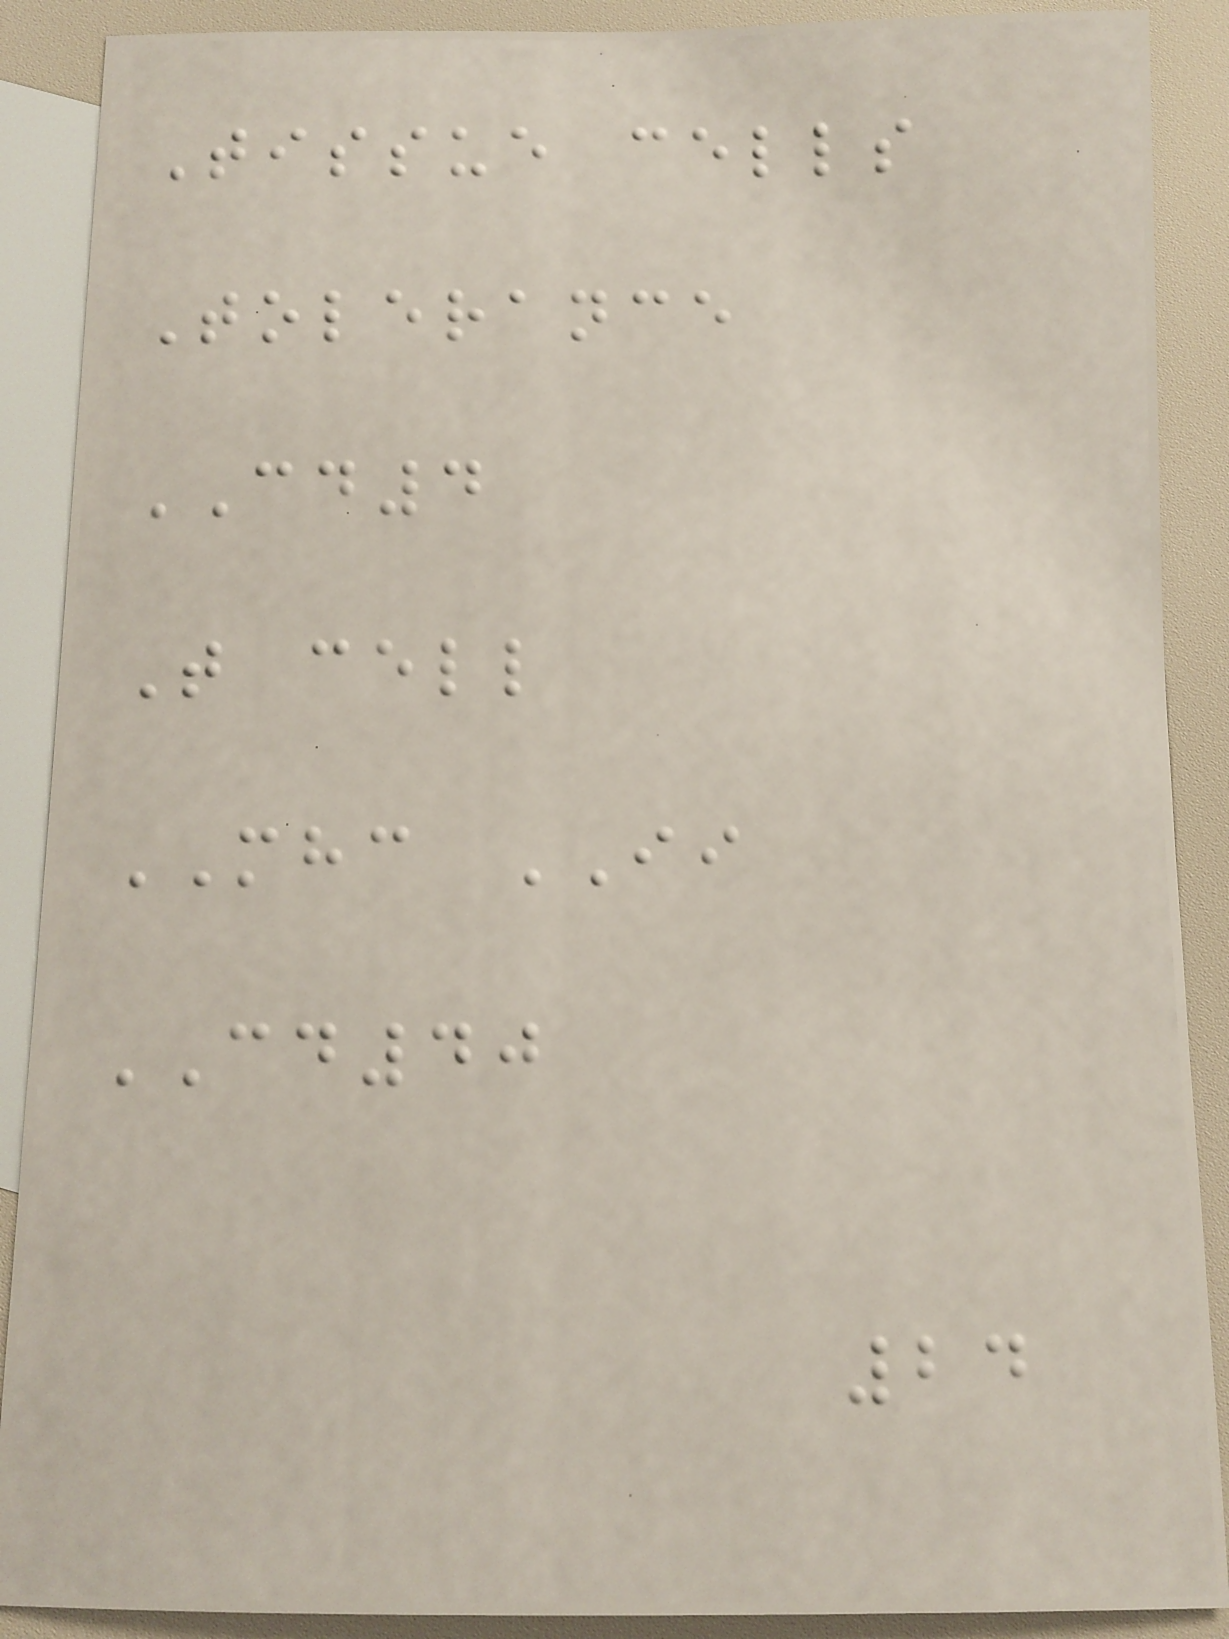Tissue cells
Tolerance
CD4
T cell
MHC II
CD40
24
